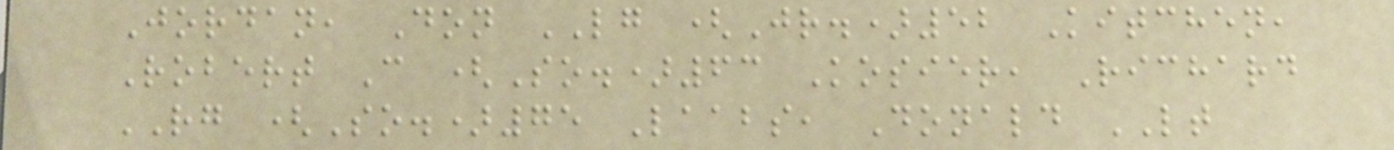Jordan, Don LG (Jr.)52 Kitchen,
Robert C (So.)63 Kosier, Richard
RG (So.)75 Laabs, Donald LT
